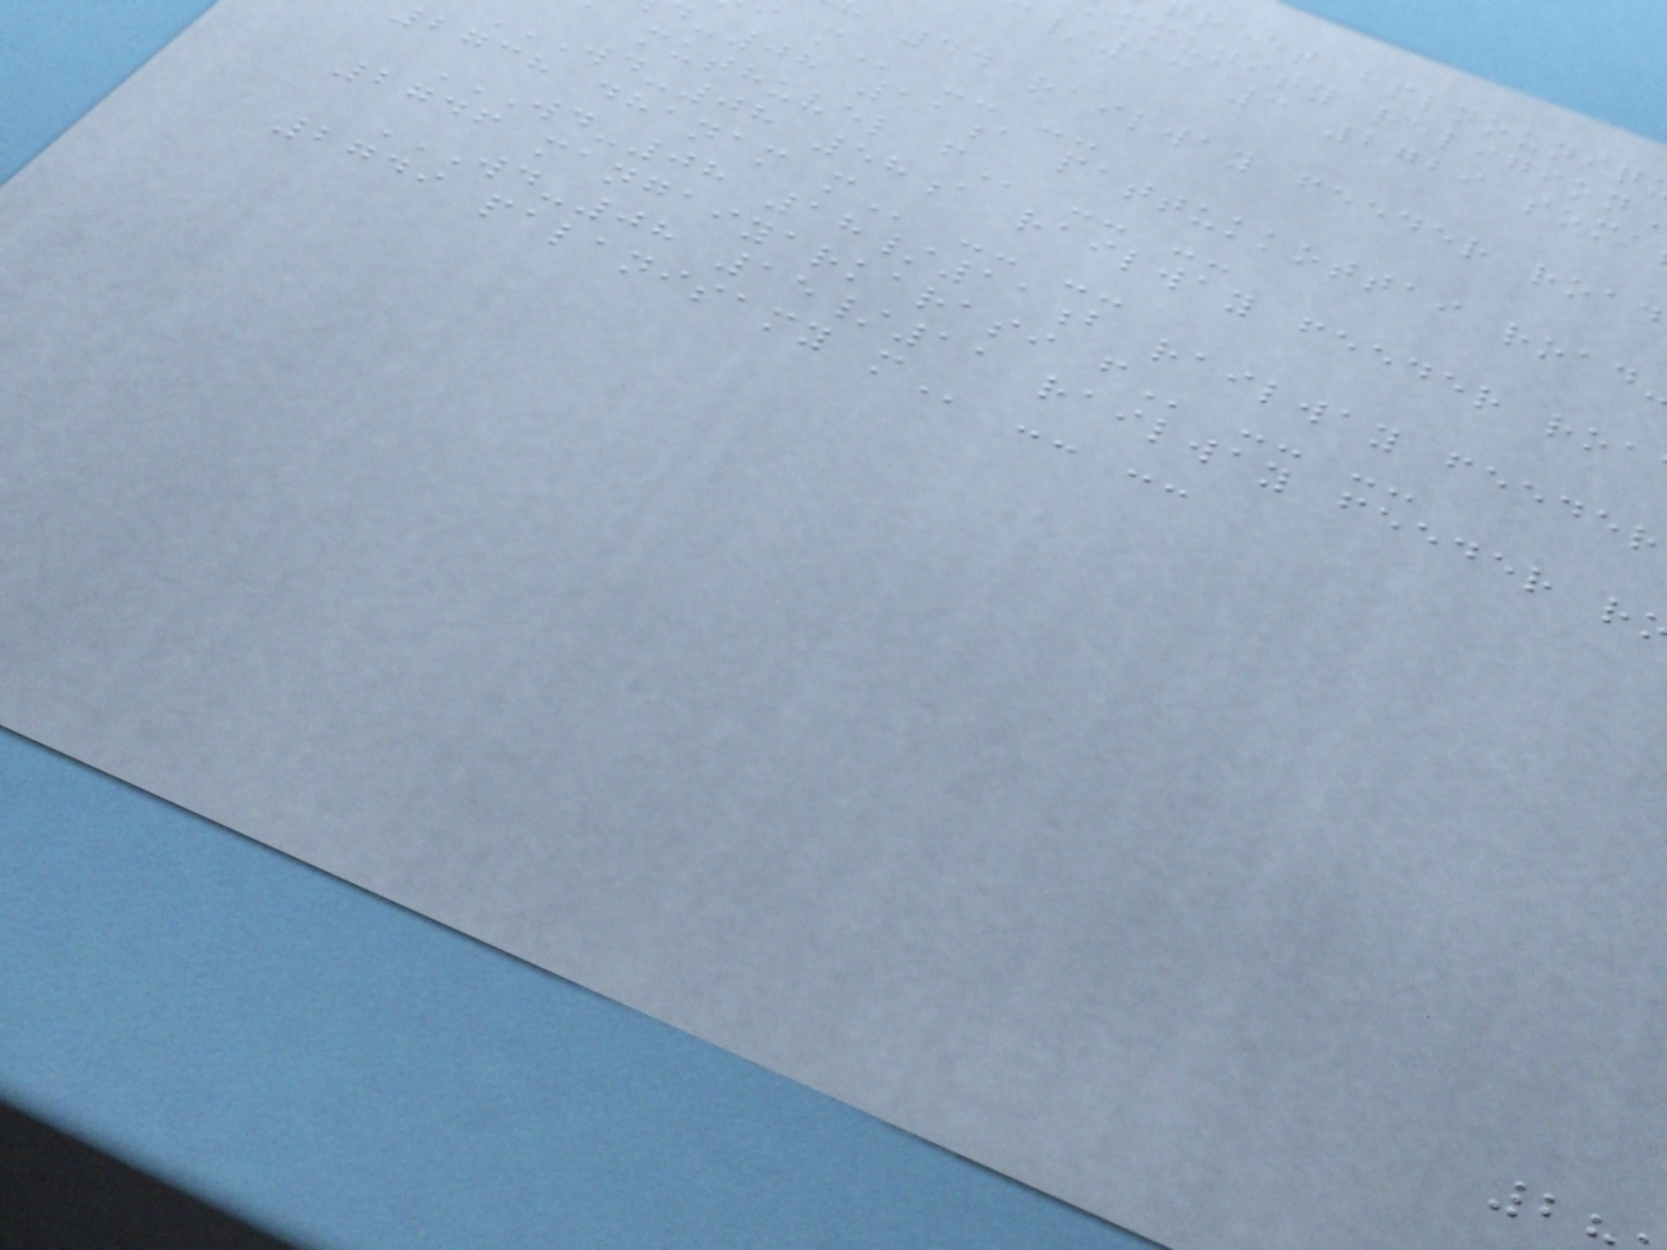/13 3 2729
44 railway feeder road
-- --
-08 11a pattukkottai
muthuvel
WD-08 58a railway feeder
2738 dhanam
2746 mangaiyarkarasi
2749 palanisamy
